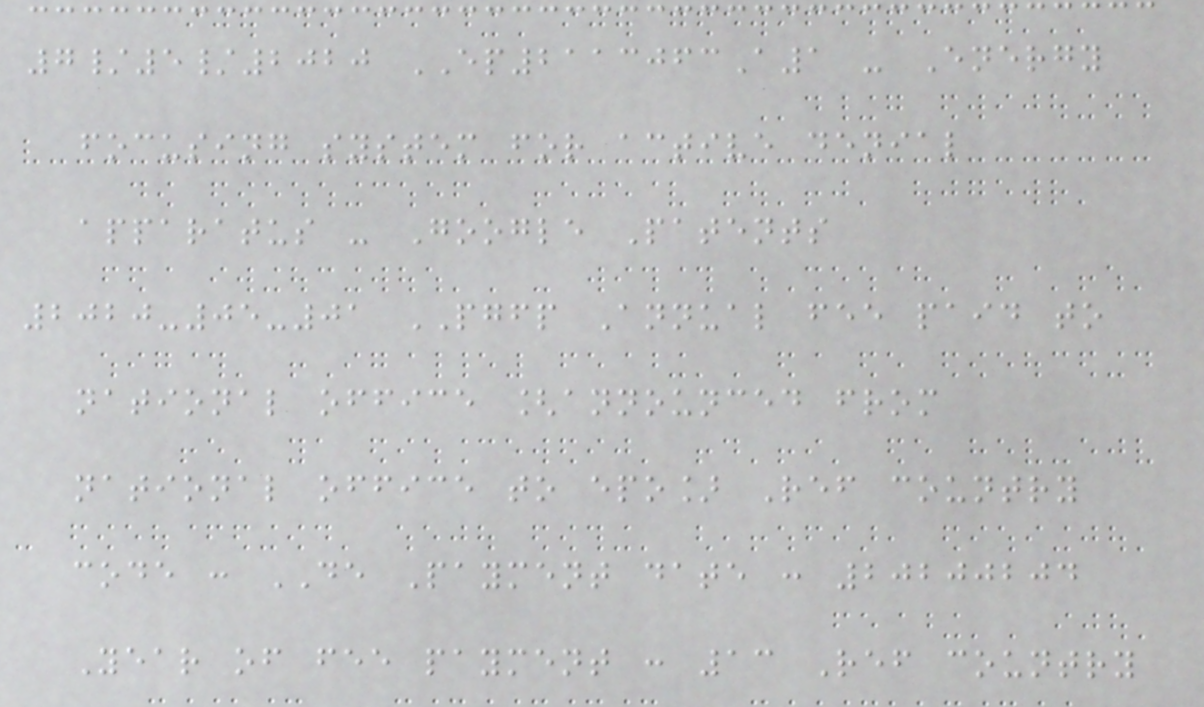7/5/2020 EP2113063A1 - Energy
focusing system for active denial
apparatus - Google Patents
2020-05-01 PGFP Annual fee paid to
national office [announced from
national office to epo] Ref country
code : DE Payment date : 20200204
Year of fee payment : 13 Ref country
